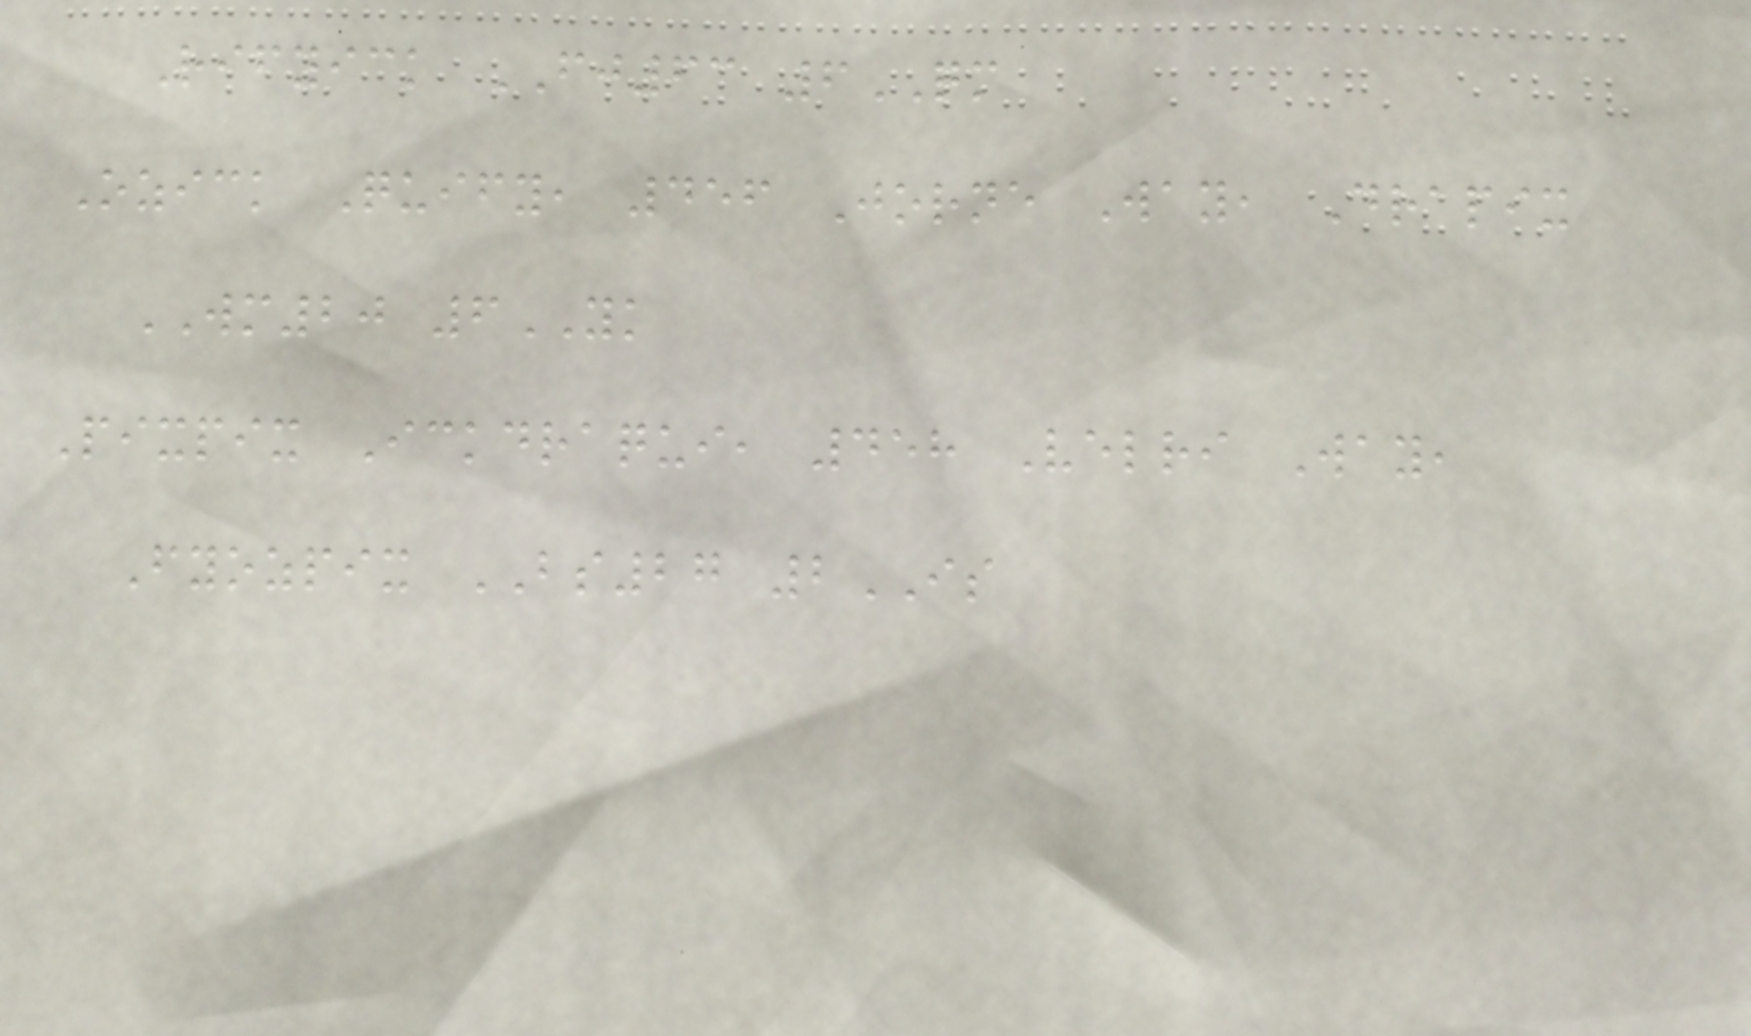Rifyick FJ63 6QM
Ozick Quify, 456 Jorne Way, Drapix
WM20 6YK
Pixpix Ickdraqui, 458 Velri Way,
Fyozpix BS27 2IS
